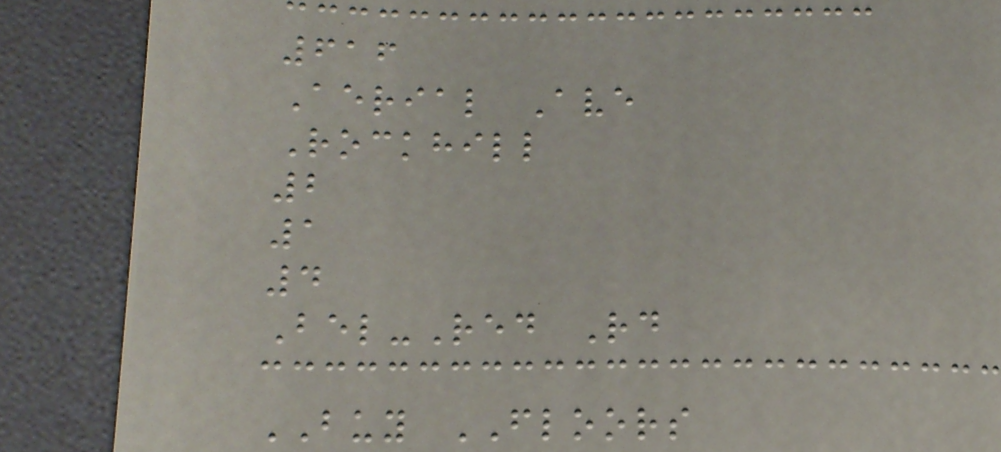616
Aerial Ave
Rockhill
2
1
4
Bel-Red Rd
BUY FLOORS
